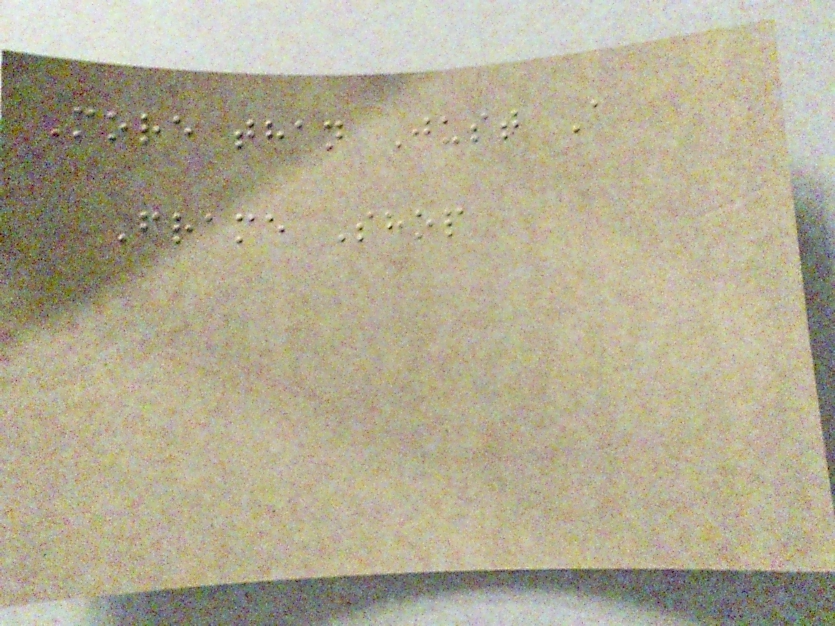More than Just A
Frame Shop
